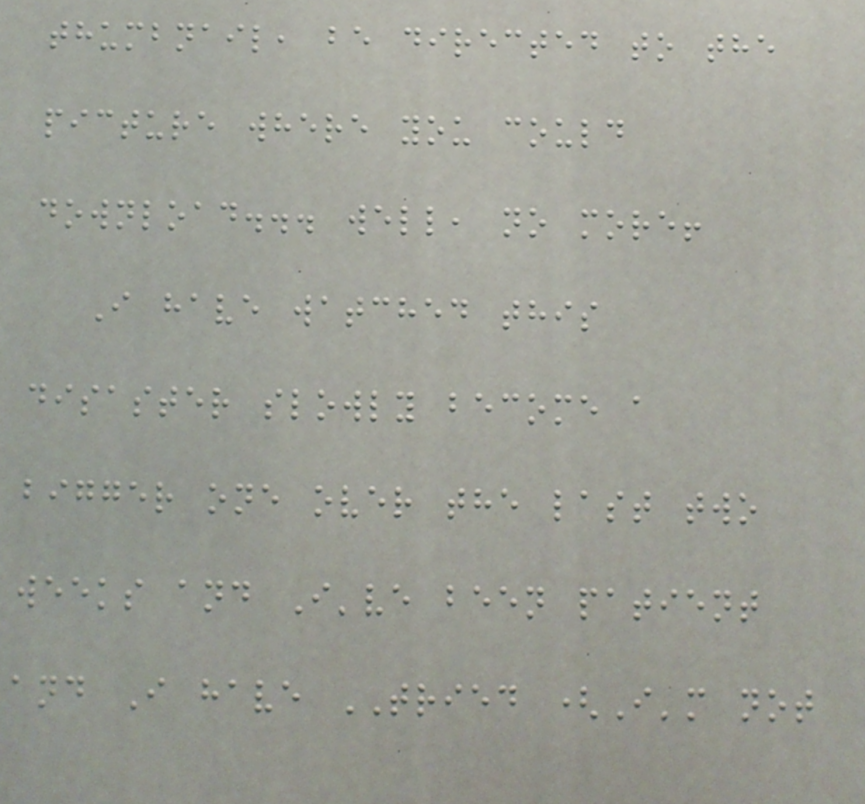thumbnail, be directed to the
picture where you could
download... well, no more!
I have watched this
disaster slowly become a
bigger one over the last two
weeks and I've been patient
and I have TRIED (I'm not
